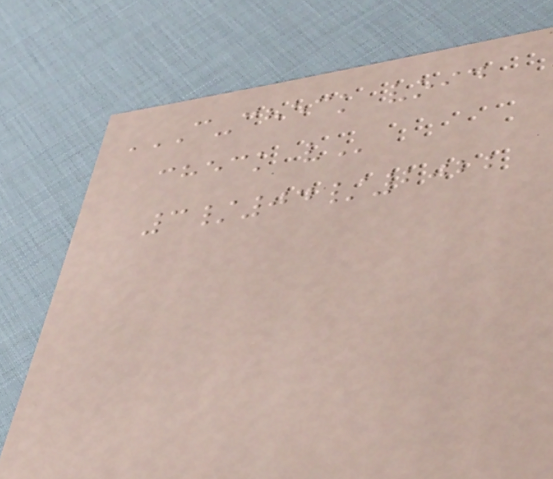C-CHECK VOID
CHECK V
3/04/2022
